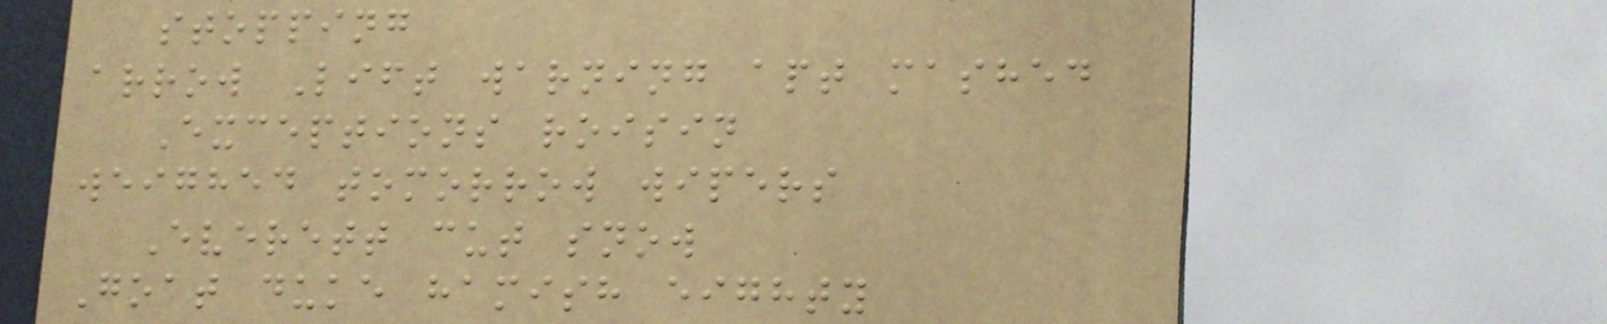stopping
arrow Lift warning apt mashed
Exceptions roisin
weighed tomorrow wipers
Everett cut snow
Goat duke hamish eighty
